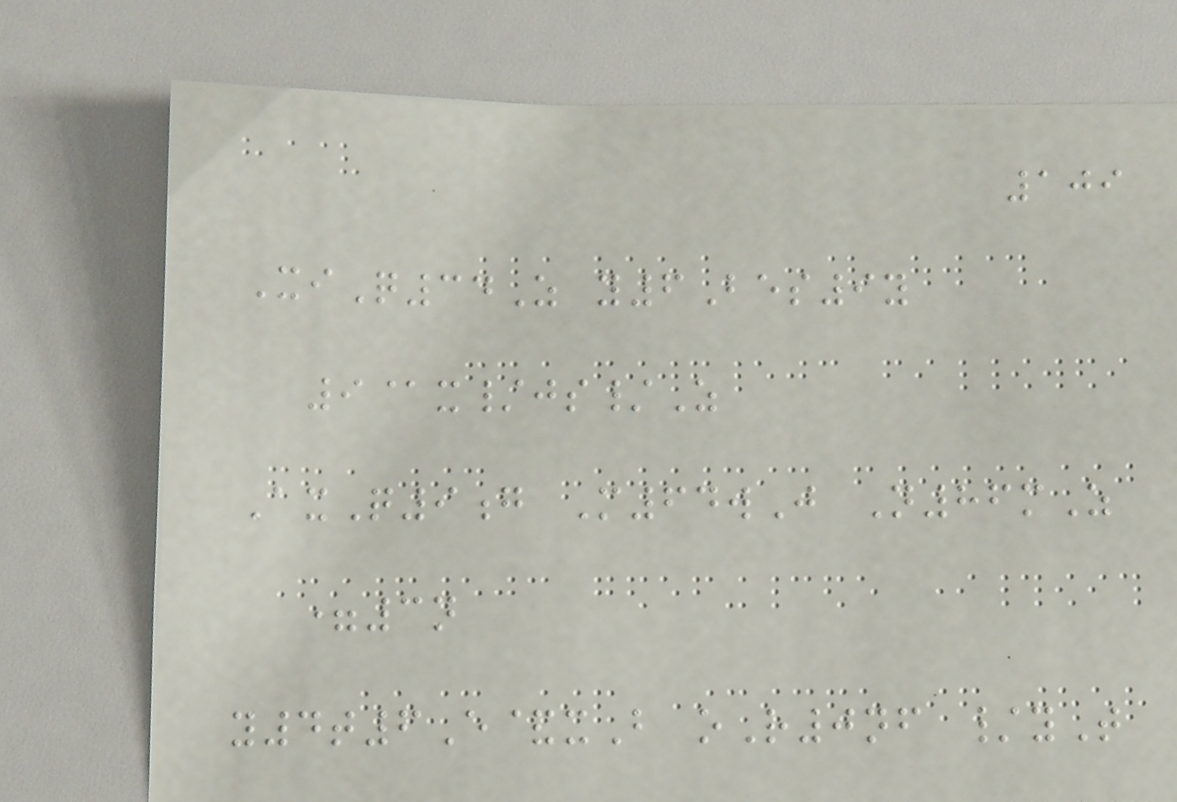109
XiQ34Z y6Bes9y
9@x/js/Z
AxQ9g M64wJ N86mZ
=3n
y4t6E&xB oR0nf /yT
